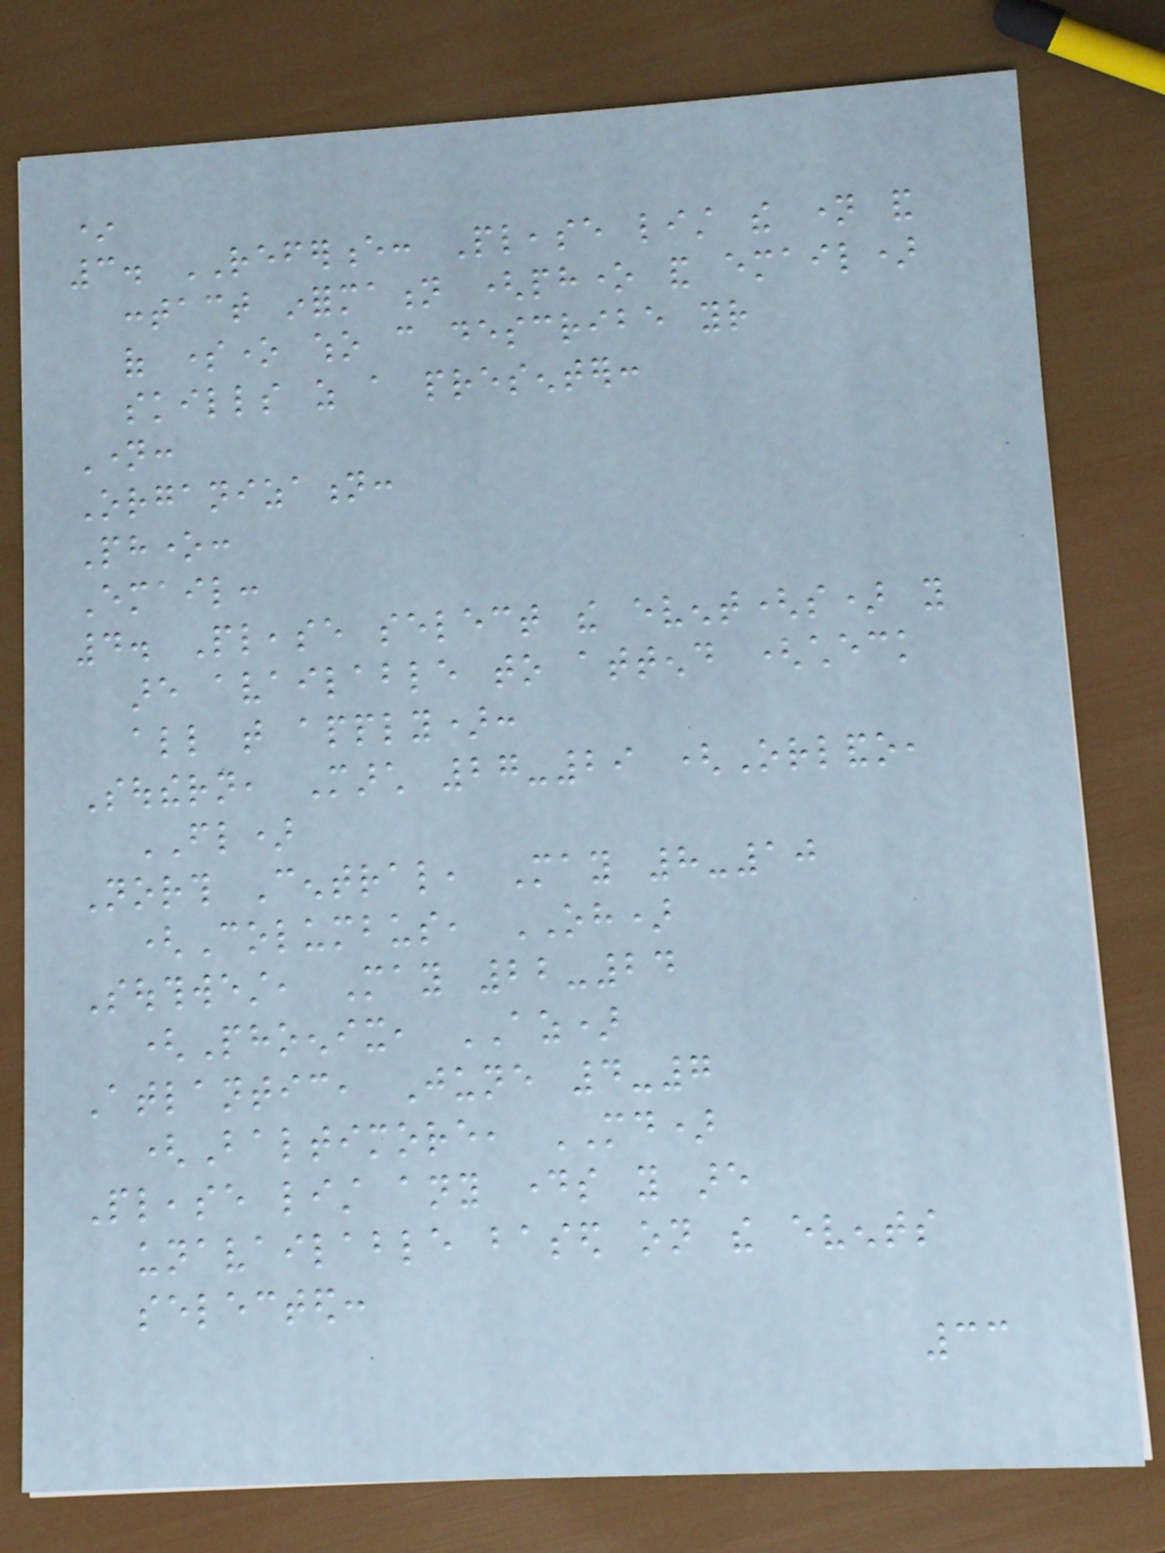*
3. REFERENCE: Please list the name and
contact information (phone and email)
of someone who can describe your
skills as a presenter:
Name:
Organization:
Phone:
Email:
4. Please select the event(s) you
are available to attend (check
all that apply):
Southern, March 27-29 (Orlando,
FL)
North Central, May 8-10
(Columbus, OH)
Southwest, May 22-24
(Phoenix, AZ)
Atlantic, June 4-7
(Baltimore, MD)
Please list any days you are
unavailable based on the events
selected:
33
